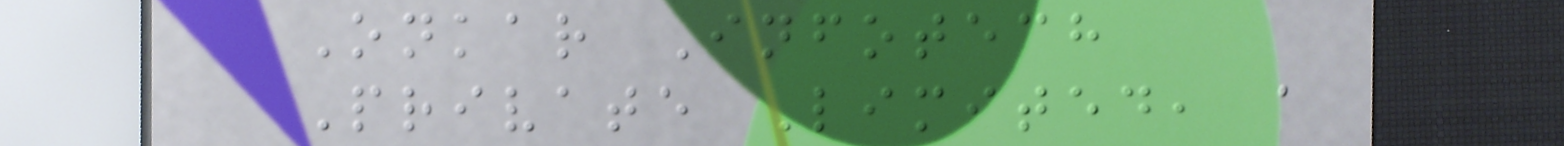Onkar Infotech
Private Limited, a
